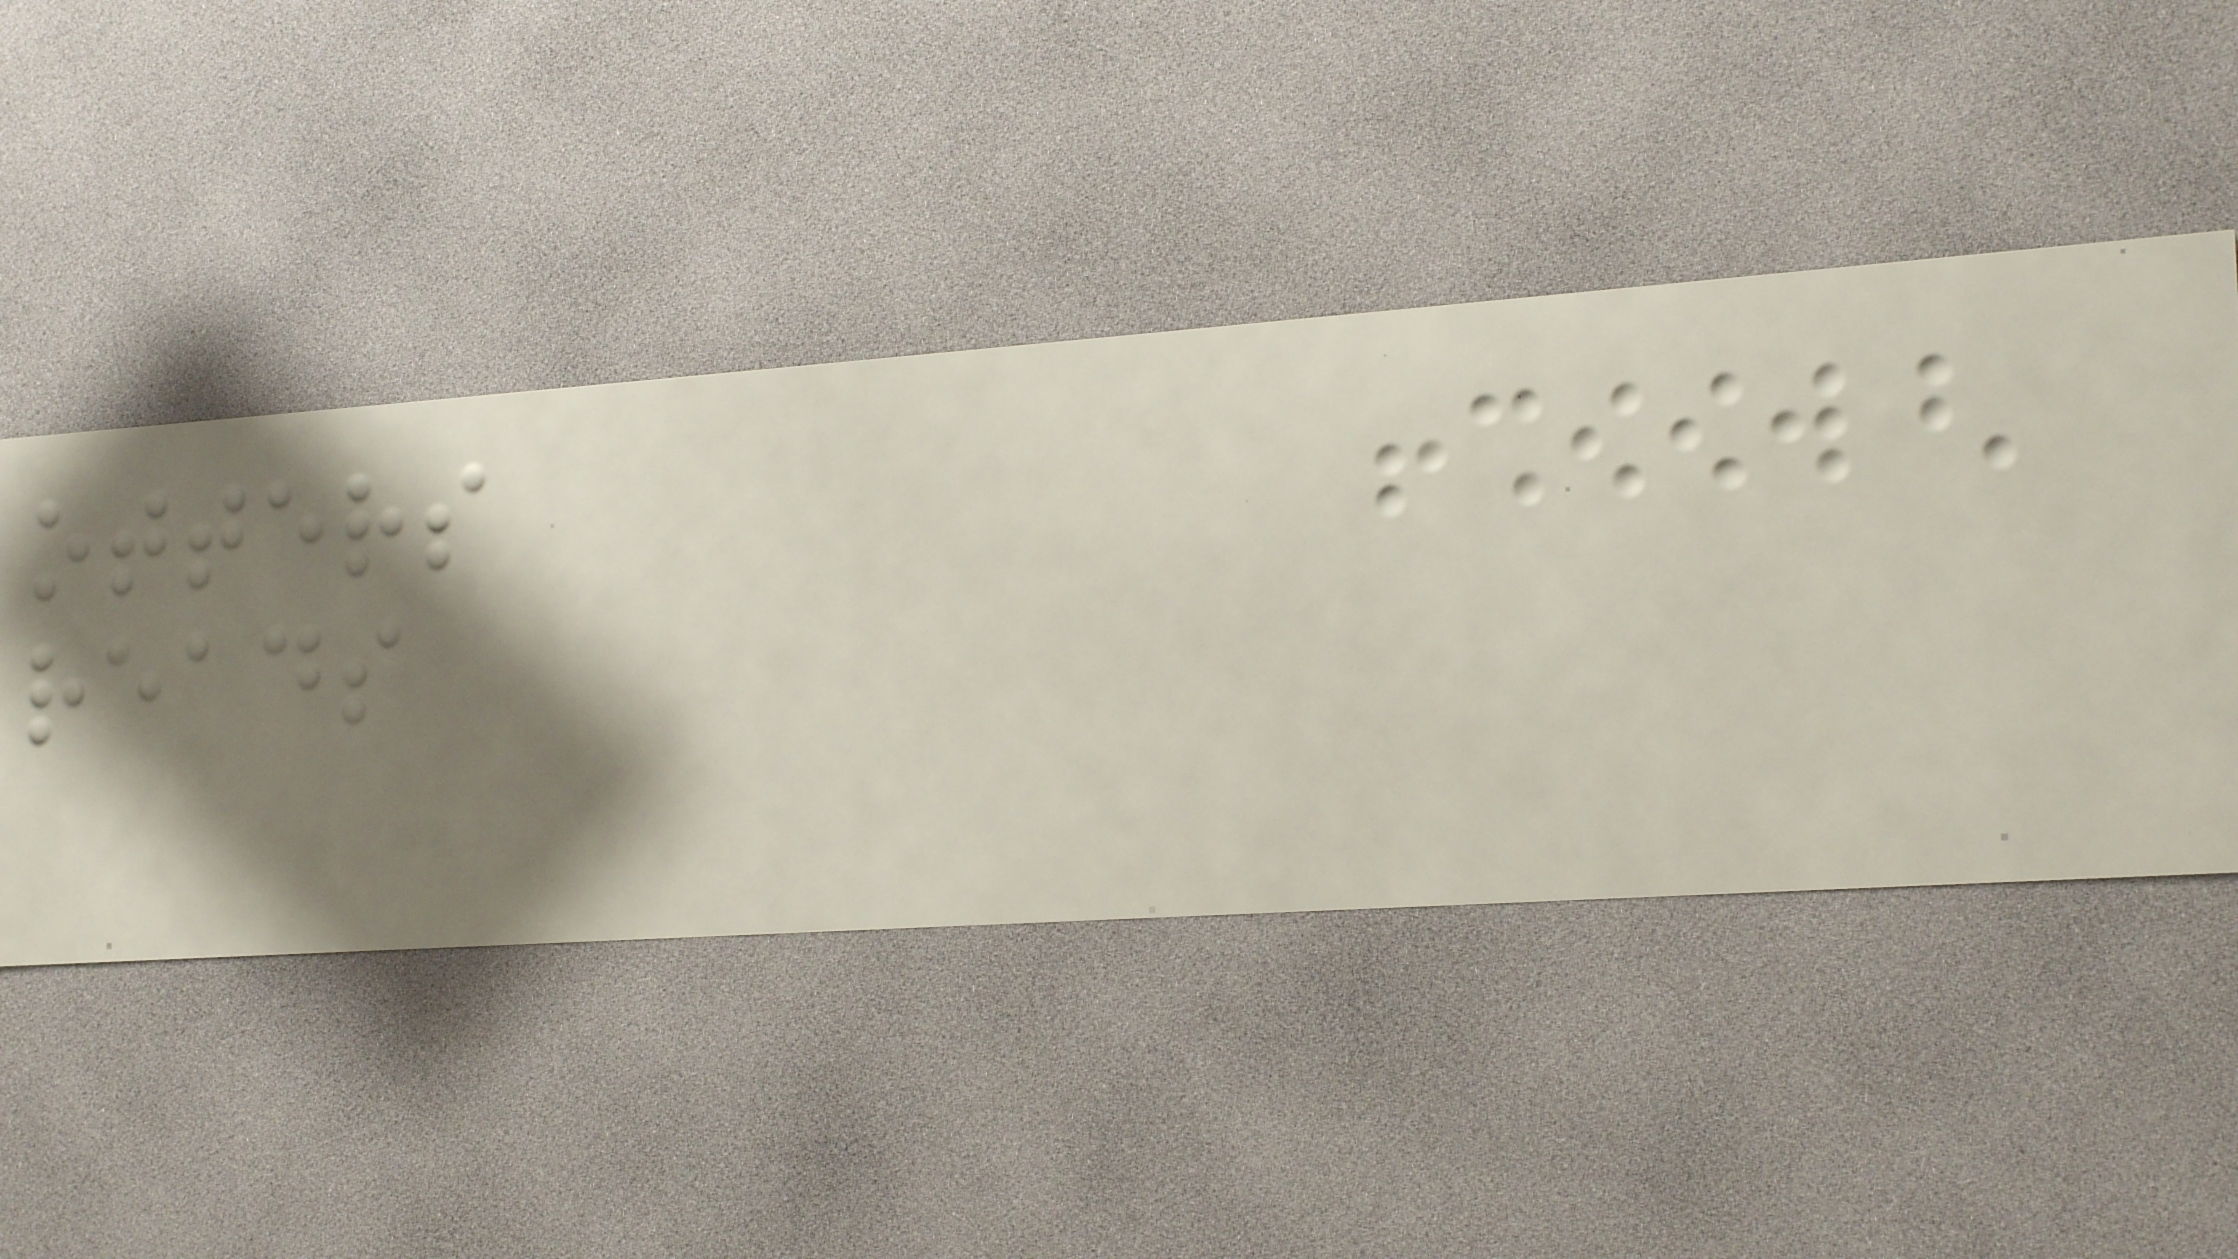otters
reads
